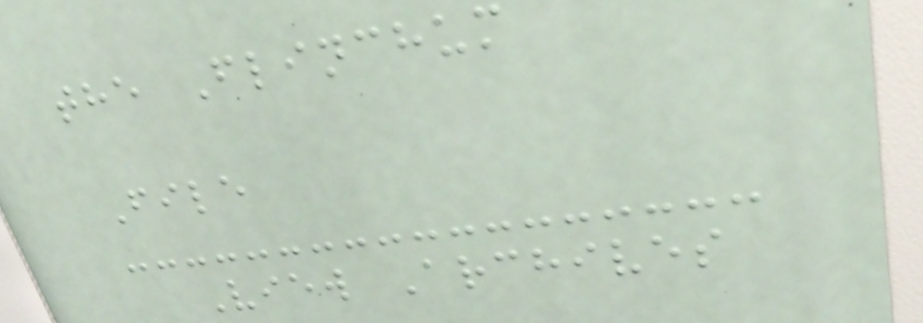the Flinchum
File
View Archives
